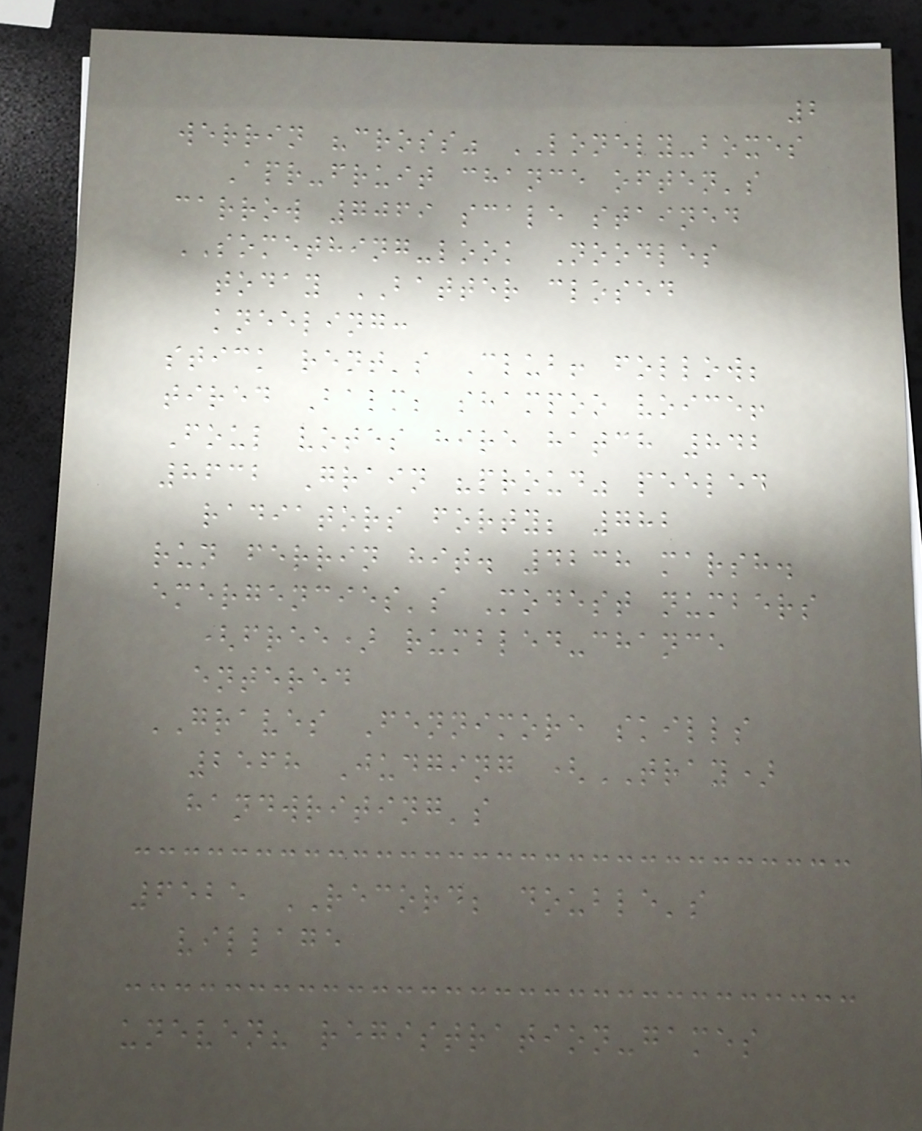2
werrin "cross" LONELY-boxes
Apr-fruit chance often's
carrow 7069 scale stained
SOMETHING-look Noodles
today BATTER closed
kneeling:
stick rent's Club! follow;
tired Balm; shampoo voice!
Foul votes hire hatch 842
8632 Grain "proud" peeled
radiators forty; 782
run ferrin hit. 4238 marsh.
emergencies's Modest numbers
(free) rumbled-chance
entered
GRAVES Fennimore skills
2568 Judging (TRAY)
handwriting's
6525 RECORD; double's
village
uneven? registration-games
